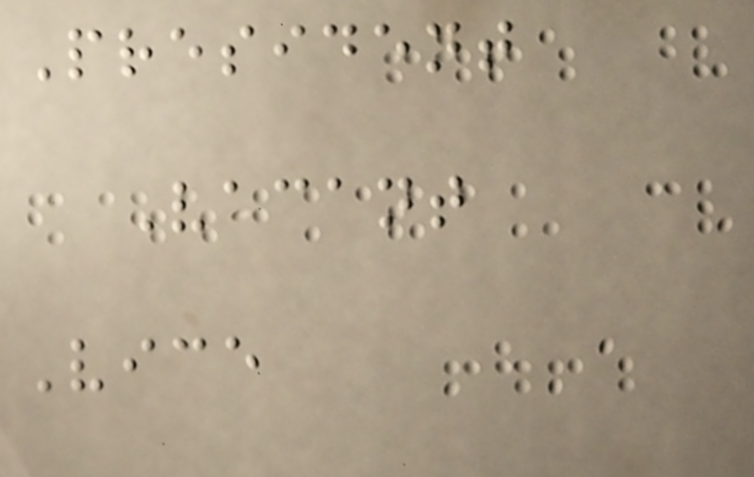President
Vacant
Vice
